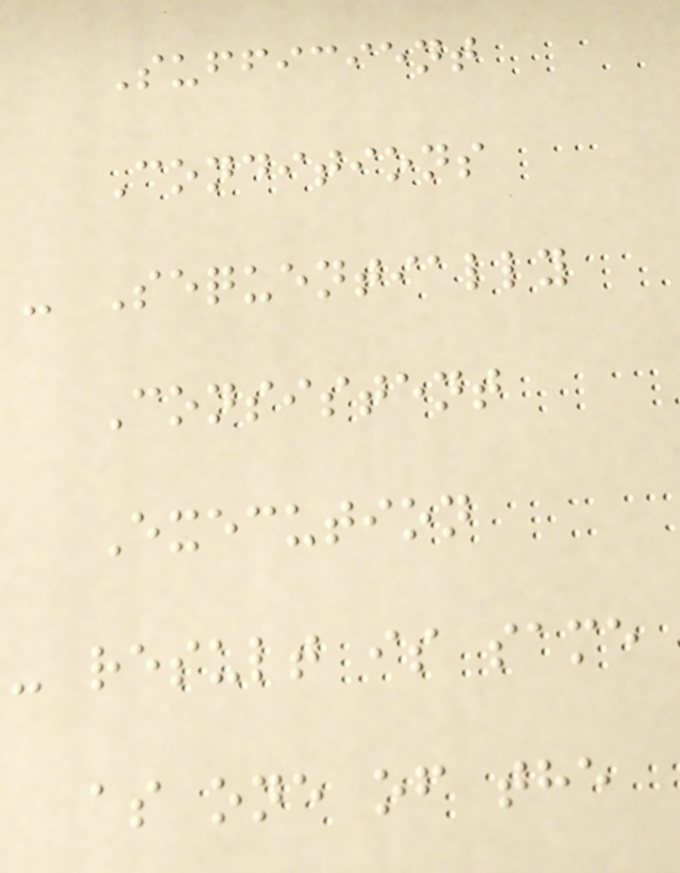Sufficient
Conditions
- Sequentially
Consistent
Execution
- result is same
as one of the
